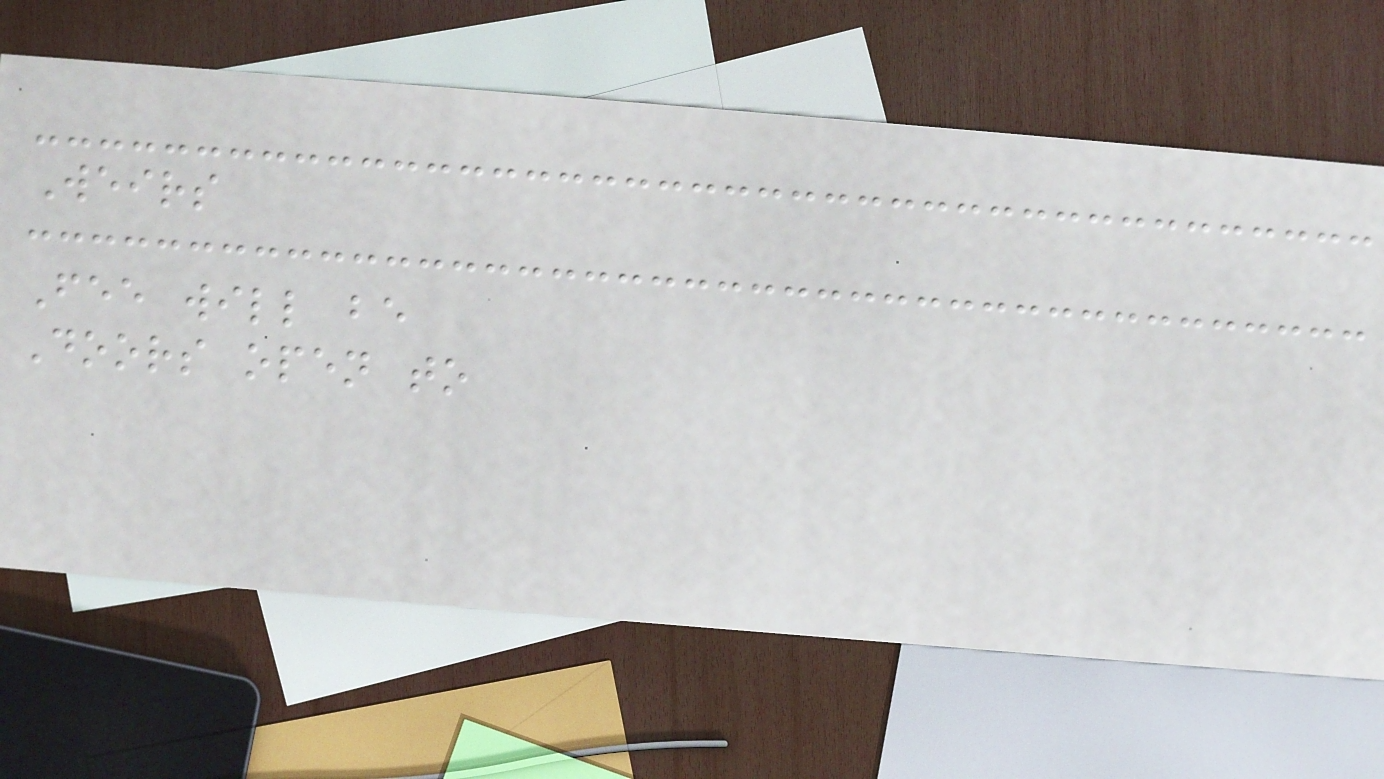Weirs
Fee will be
Doors open to
